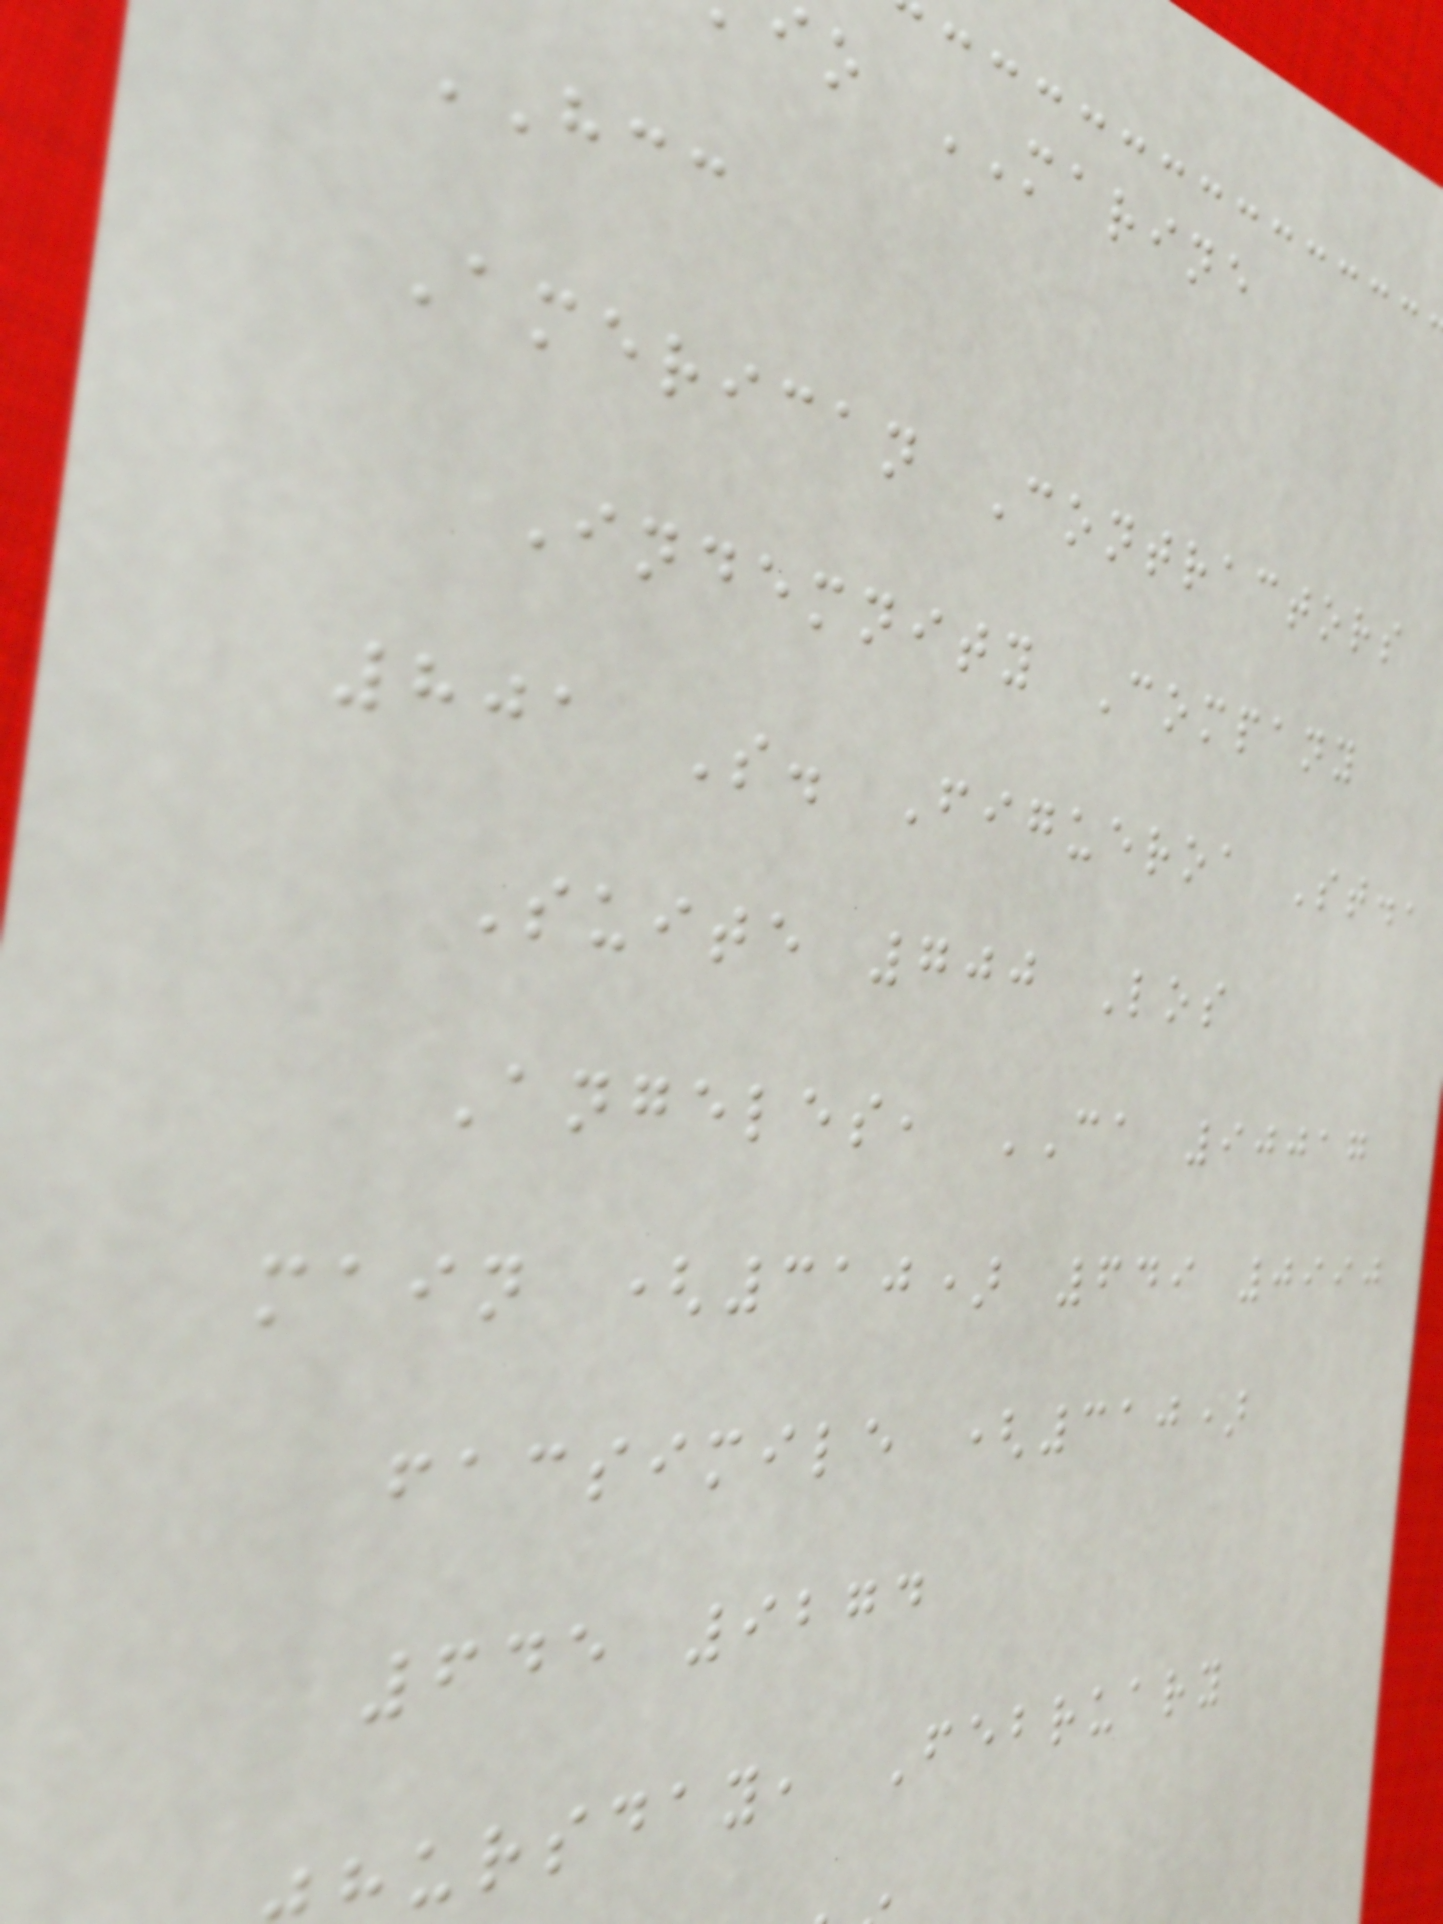o MARINE
HCC
American Contractors
Indemnity Company
801 S. Figueroa St.,
Suite 700 Los
Angeles, CA 90017
main (310) 649 0990
facsimile (310)
645 9274
ursday, February
